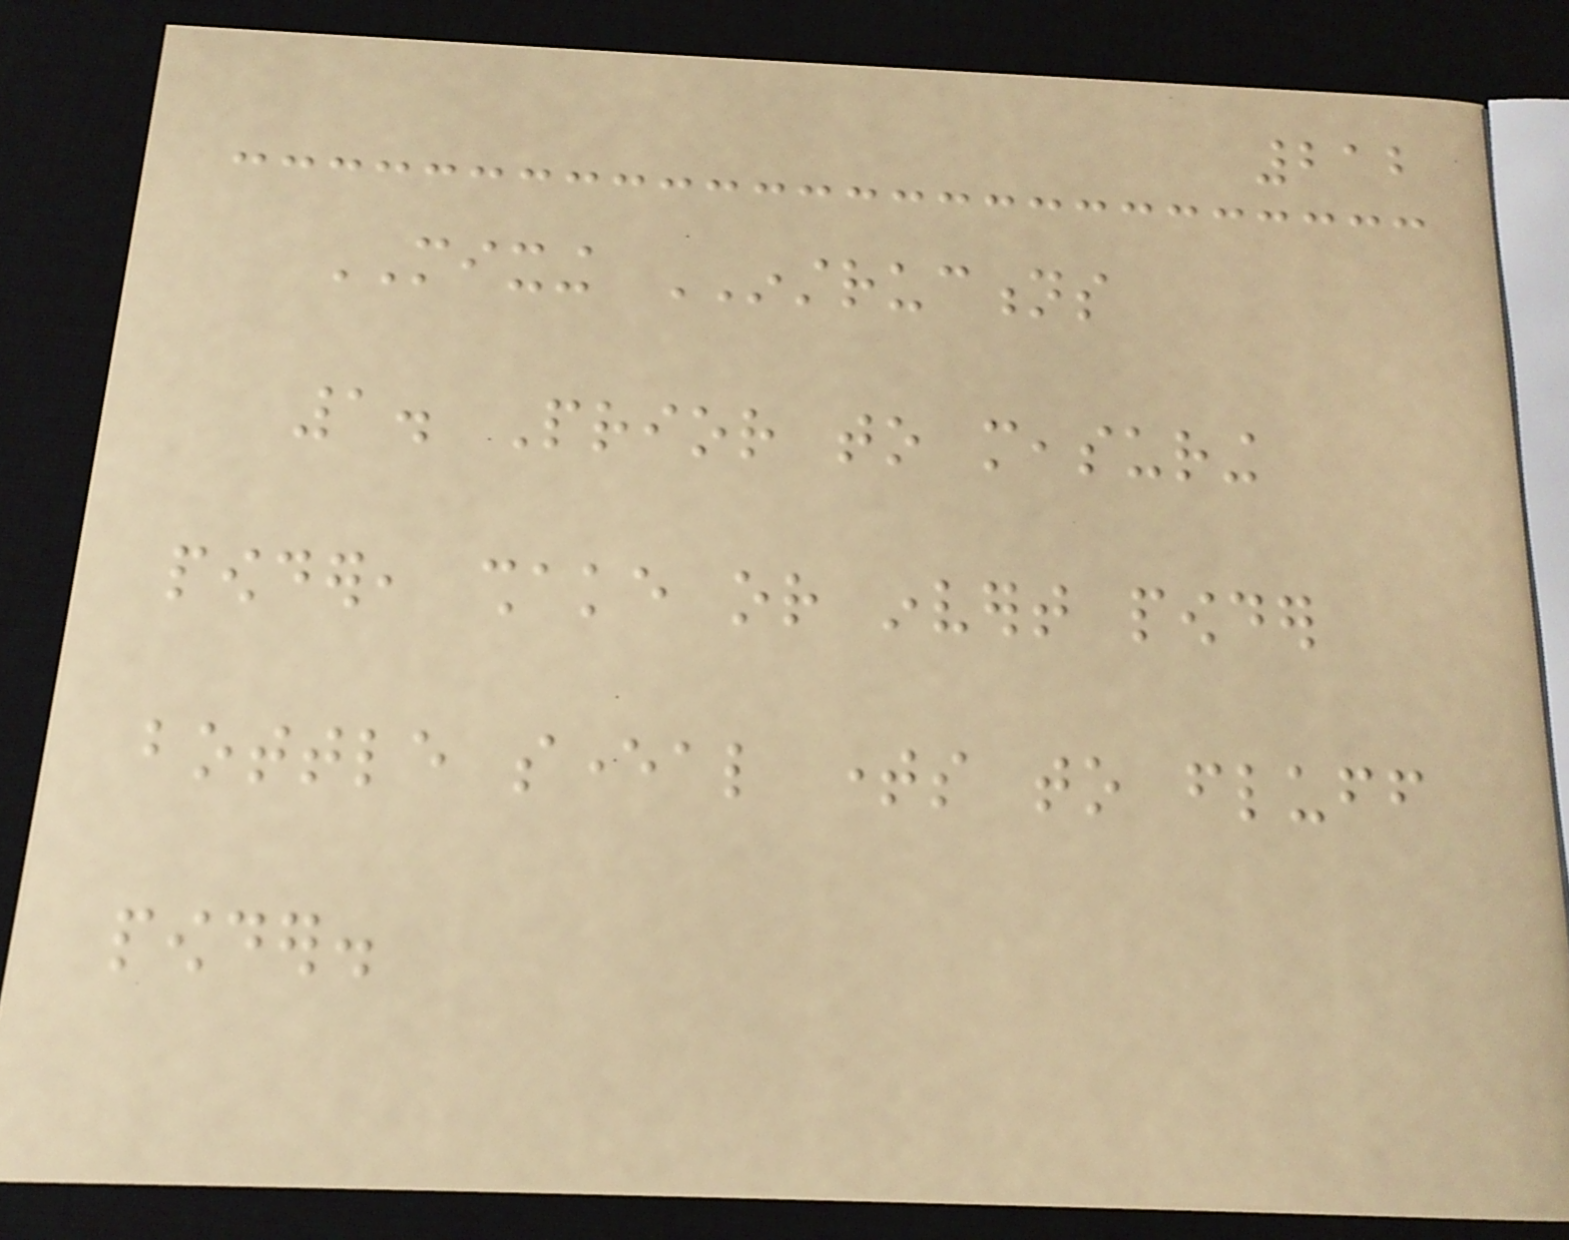212
MIXING INSTRUCTIONS
1. Prior to measuring
powder, shake or invert powder
bottle several times to fluff
powder.
